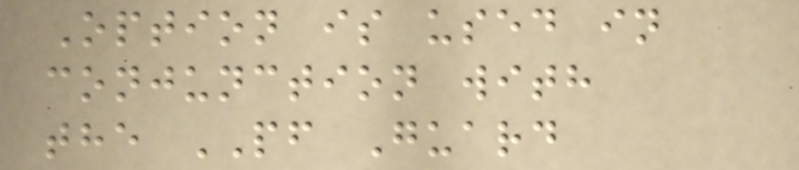Option is used in
conjunction with
the PF Guard
